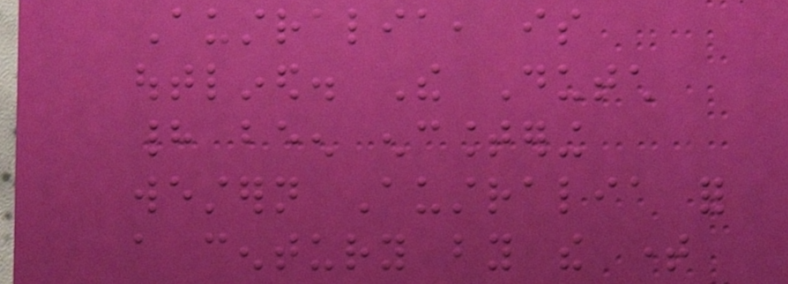Australia, is
outlined. The Dutch
had been encountering
western Australia for
a century by the time
